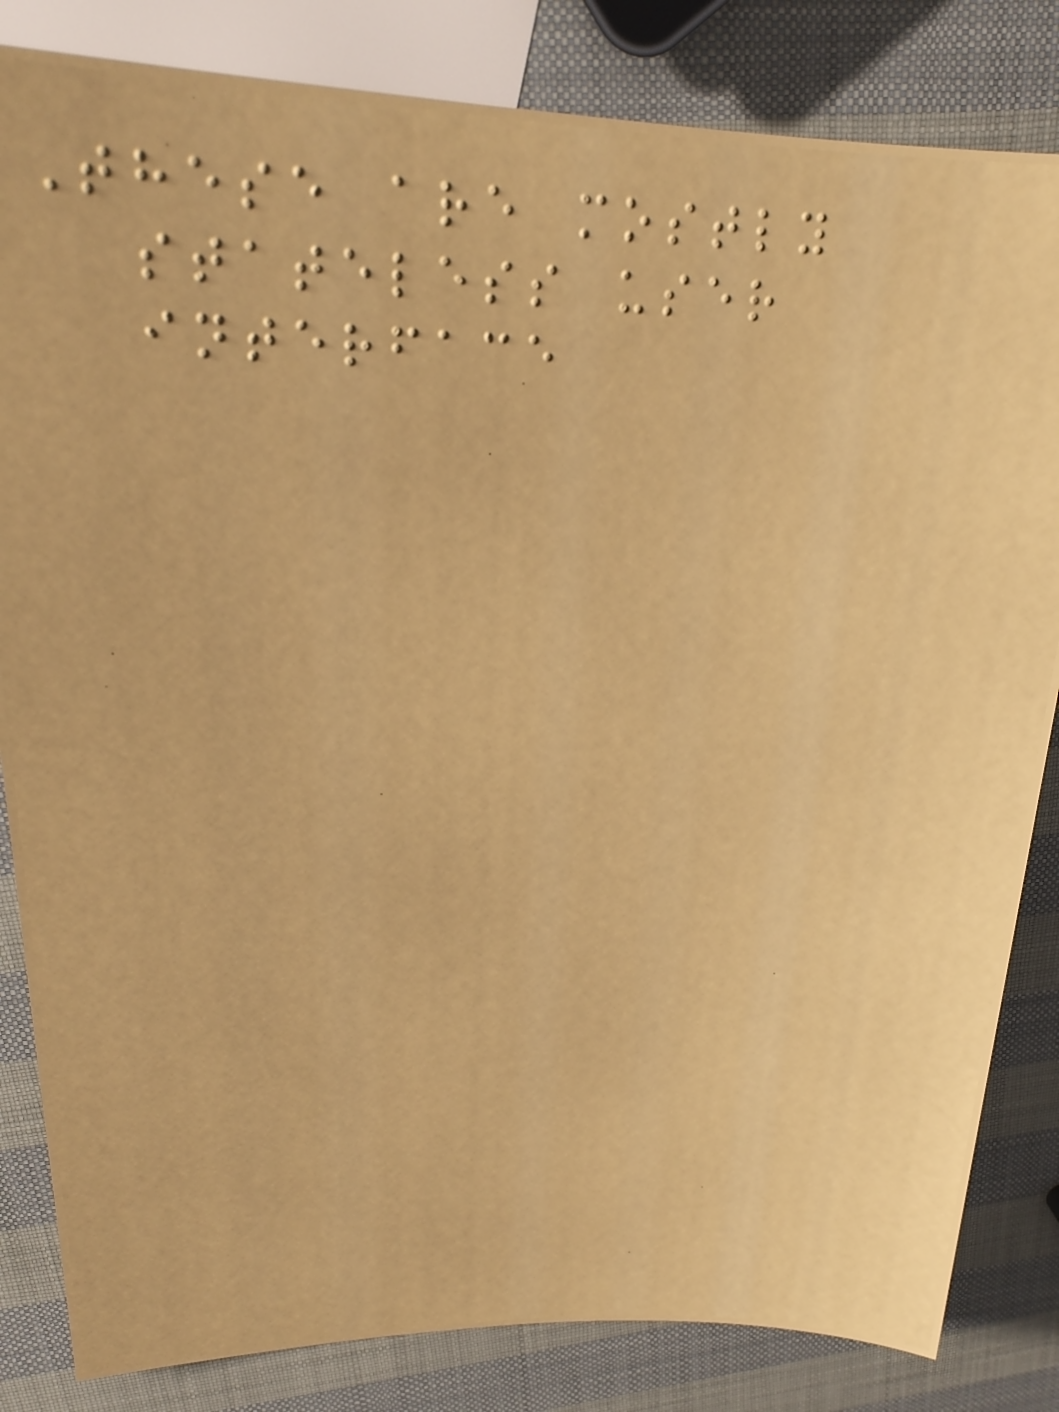These are mostly
stateless user
interface
